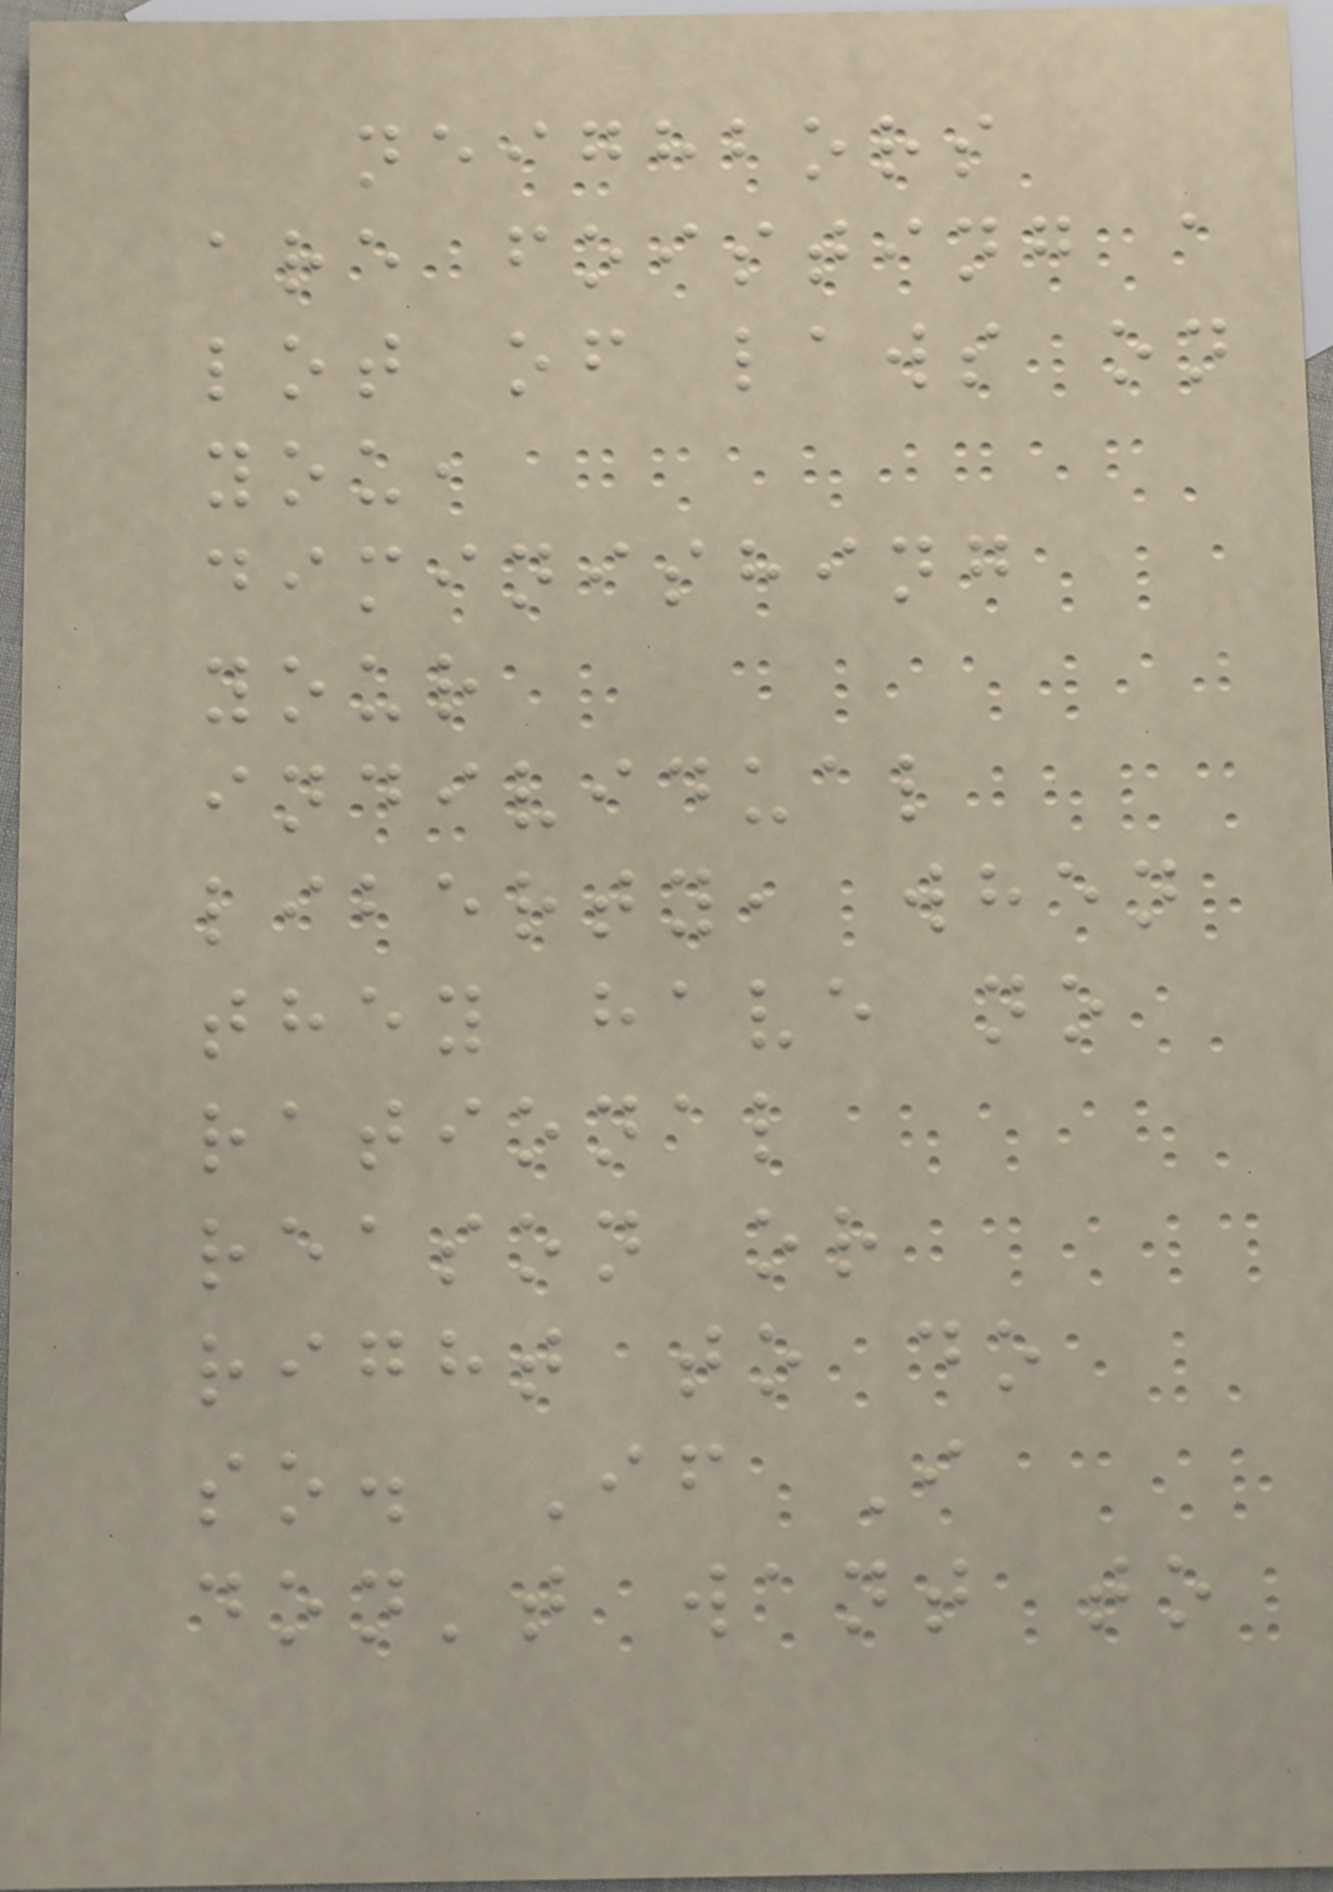neighbors
are foisting a
lot of laws on
you,
diminishing
your
individual
liberty, when
they have no
rational
reason or
right to do
so. If I
don't want to
